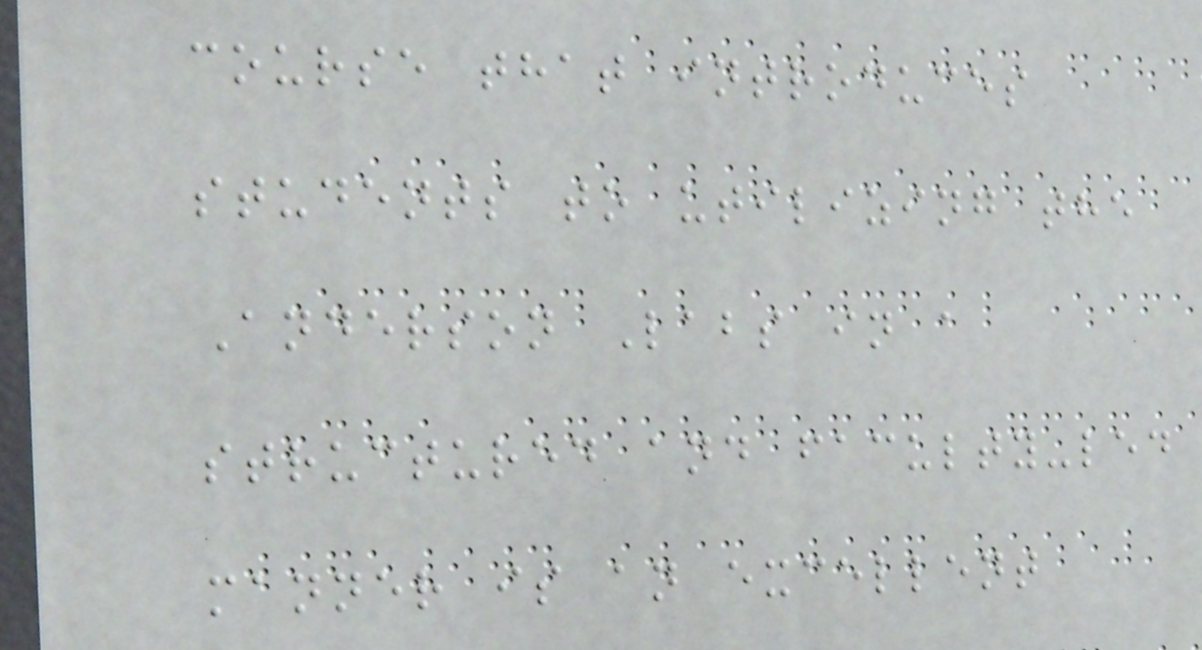course that introduces
students to utilizing the
Anderson Labs in a
structured and faculty-led
manner is an excellent
